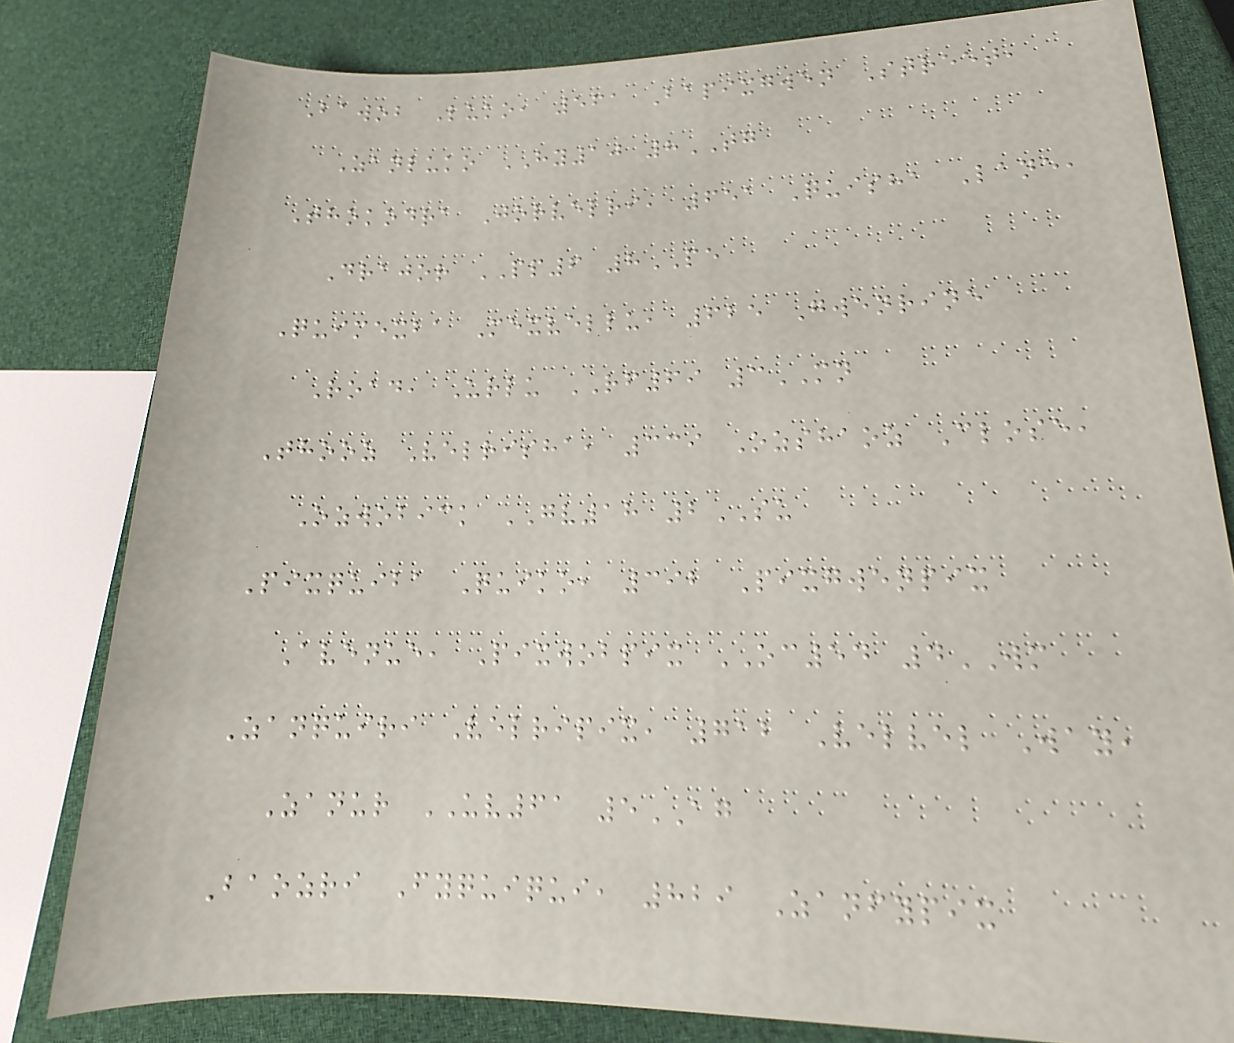Bawob Luko, 561 Bapixgwen Street,
Zanluko HY10 8TG
Thokodra Jorvelri, 651 Quisha Lane,
Drajor PP6 8PE
Quimexba Mexvellu, 625 Gwenrine
Road, Urlu RF69 3MN
Thooz Velrisha, 339 Ozshaoz Close,
Ozwobick GV18 2SU
Pixquiba Quiko, 392 Pixgwenpix
Avenue, Pixwobpix OC54 4WM
Zanquiri Velripix, 712 Velvel Way,
Zanur UV61 5AG
Baozri Fyquiqui, 829 Zanfypix
